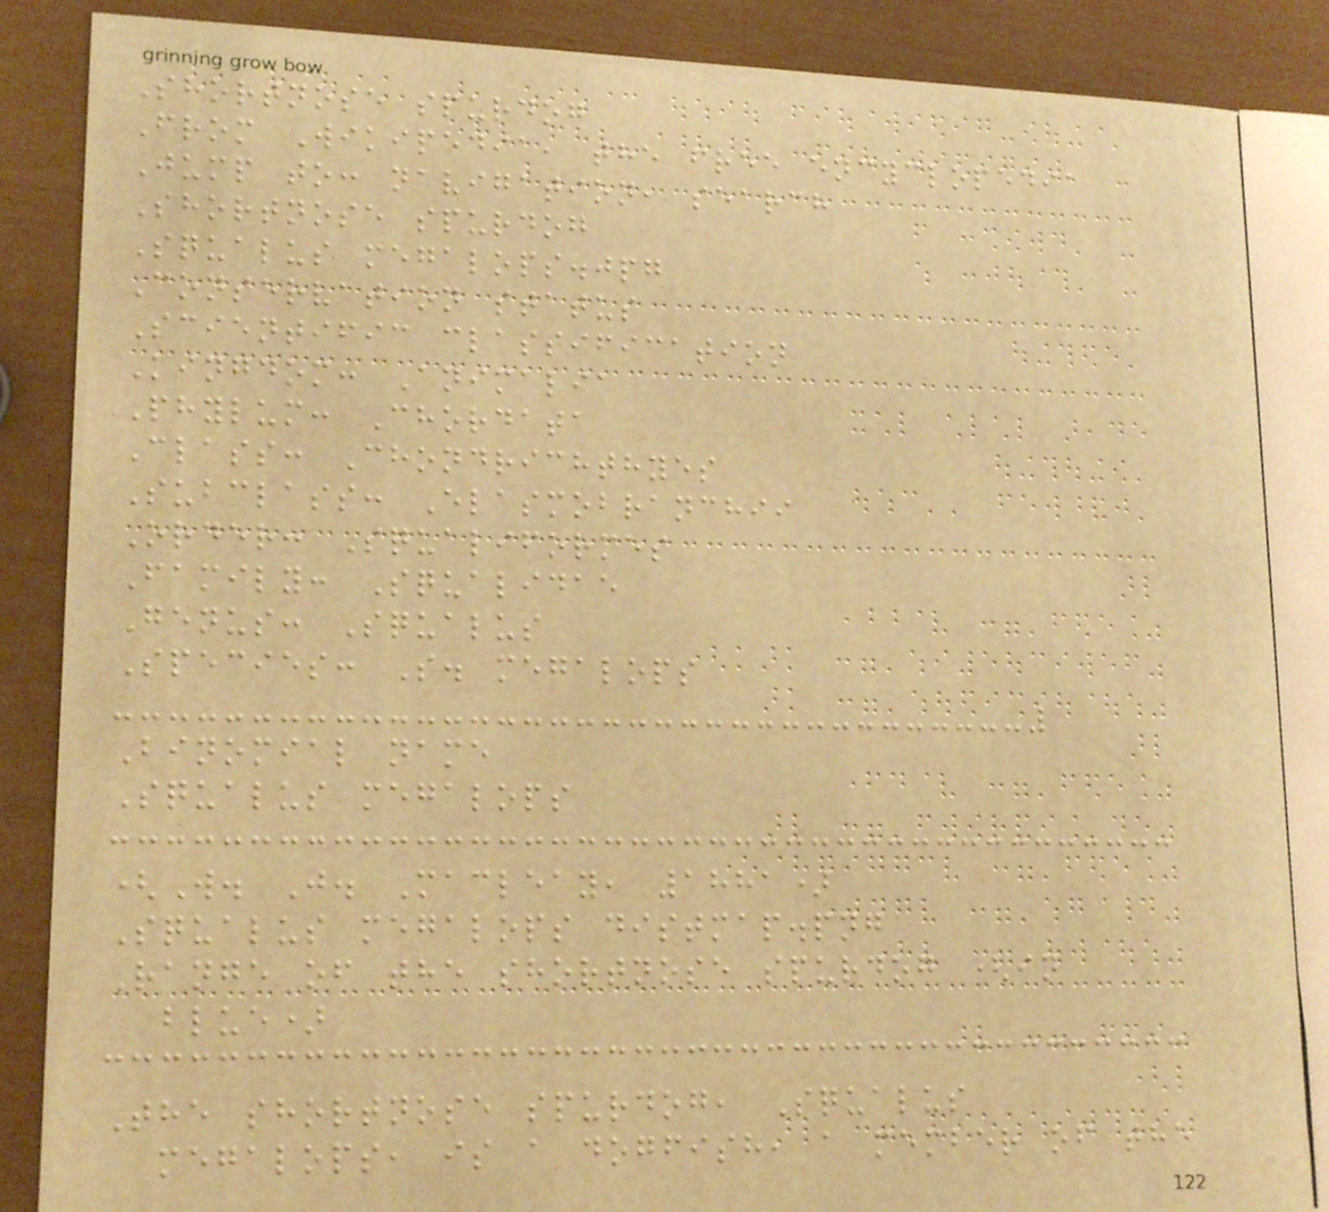Shortnose spurdog
From Wikipedia, the free encyclopedia
Jump to: navigation, search
Shortnose spurdog
Squalus megalops.jpg
Conservation status
Scientific classification
Kingdom: Animalia
Phylum: Chordata
Class: Chondrichthyes
Subclass: Elasmobranchii
Order: Squaliformes
Family: Squalidae
Genus: Squalus
Species: S. megalops
Binomial name
Squalus megalops
(W. J. Macleay, 1881)
Squalus megalops distmap.png
Range of the shortnose spurdog (in
blue)
The shortnose spurdog, Squalus
megalops, is a dogfish, a member of the
